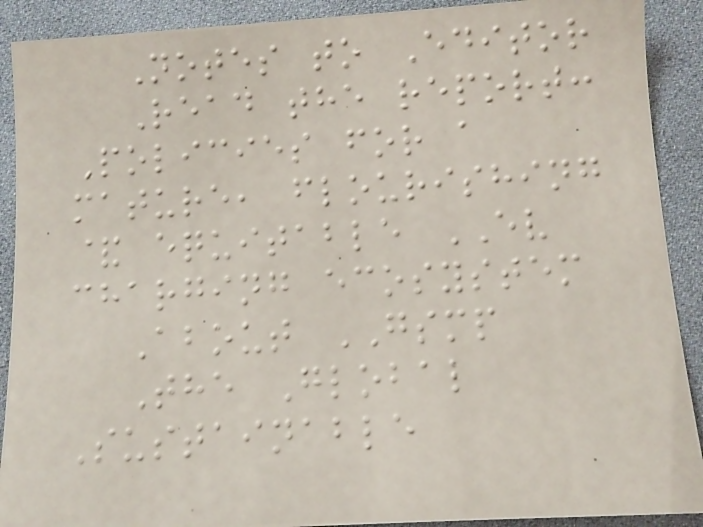Notes to Editor
Read the report:
Policies for a
mature, flourishing
& equitable EV
charging ecosystem
About GSMP
The Global
Sustainable
